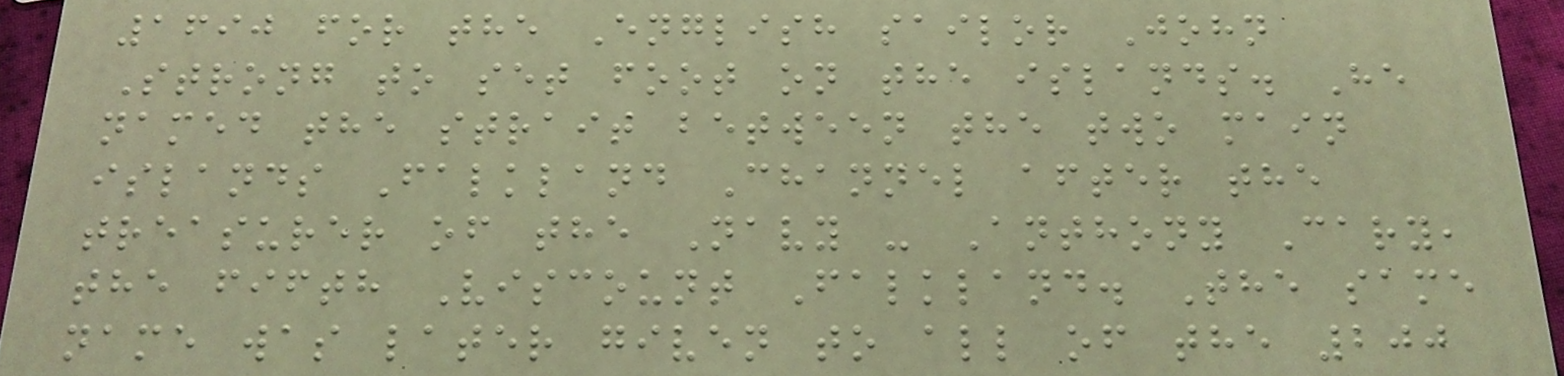1690 for the English sailor John
Strong to set foot on the islands. He
named the strait between the two main
islands Falkland Channel after the
treasurer of the Navy - Anthony Cary,
the fifth Viscount Falkland. The same
name was later given to all of the 200
